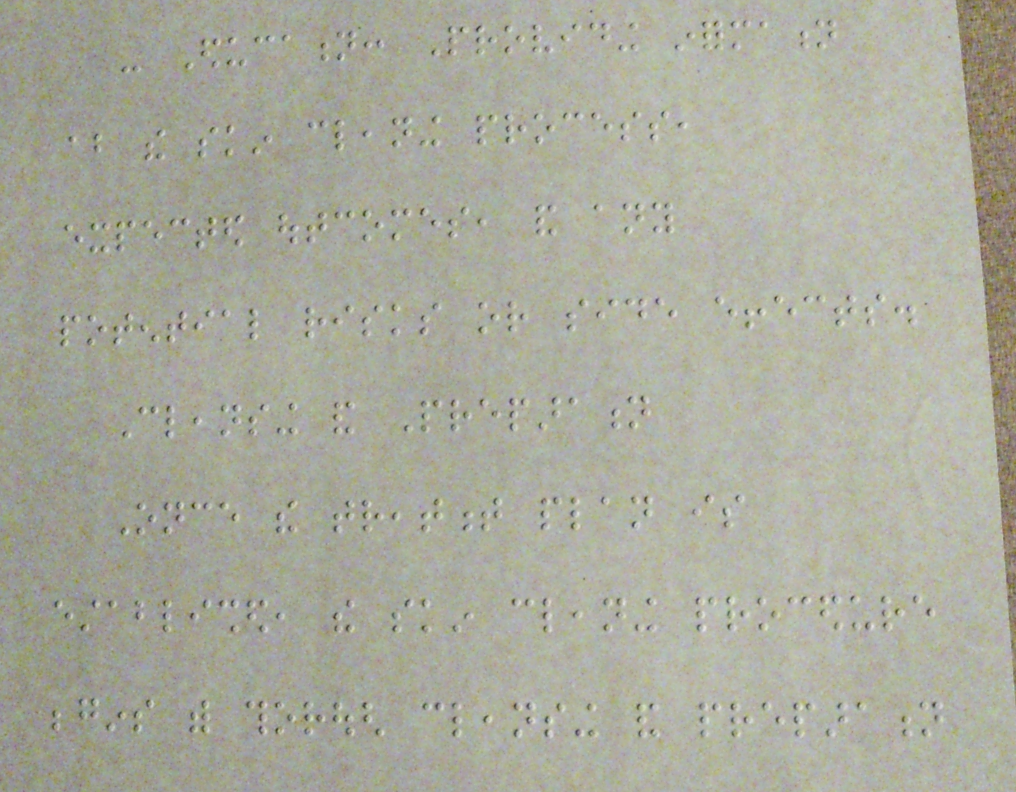- Education: Providing information
about the skin cleaning process,
expected outcomes, and any
potential risks or side effects.
Cleansing and Preparation
Once the treatment plan is
established, the skin cleaning procedure
begins with thorough cleansing and preparation
